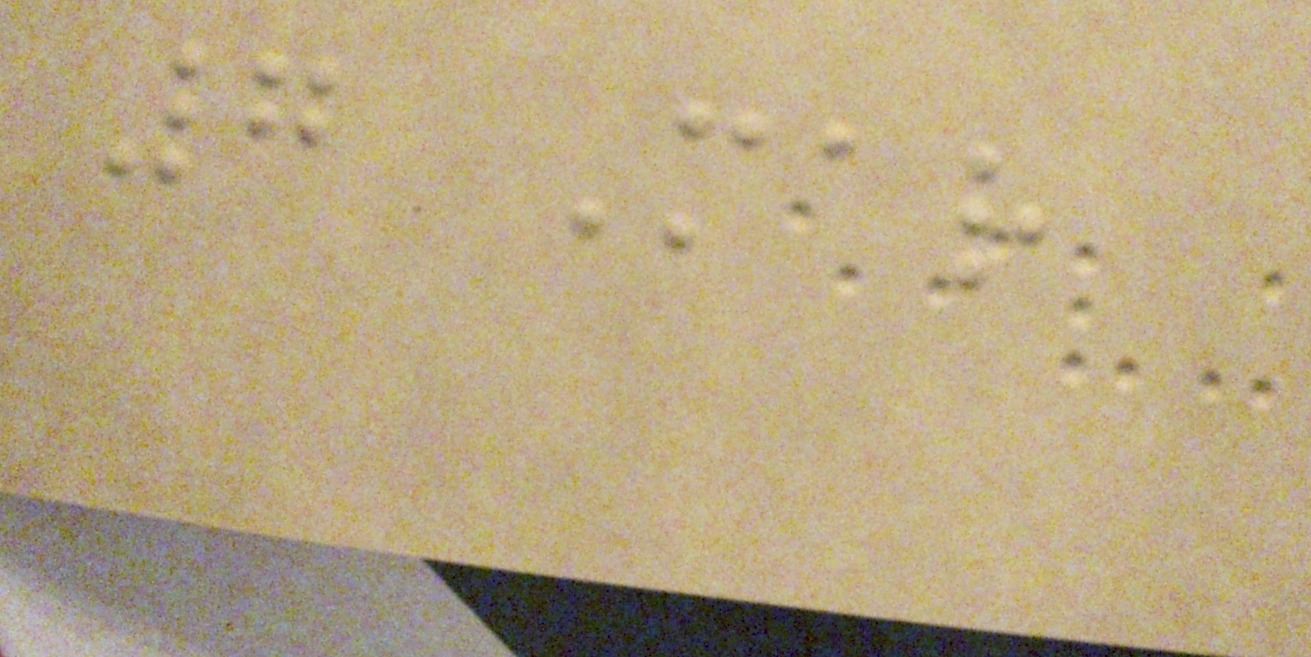7 Mar
